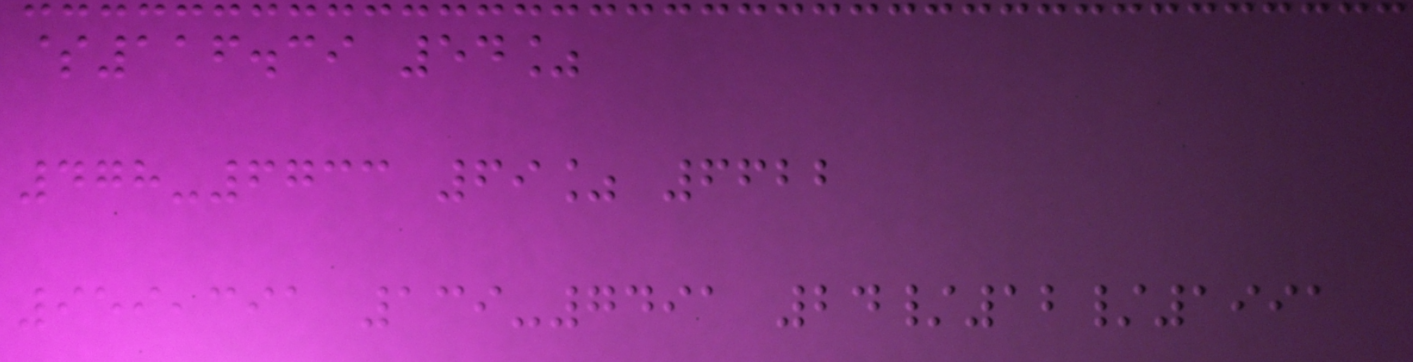$116.39 54%
478-6733 69% 6622
959,391 139-7491 24/12/1991
